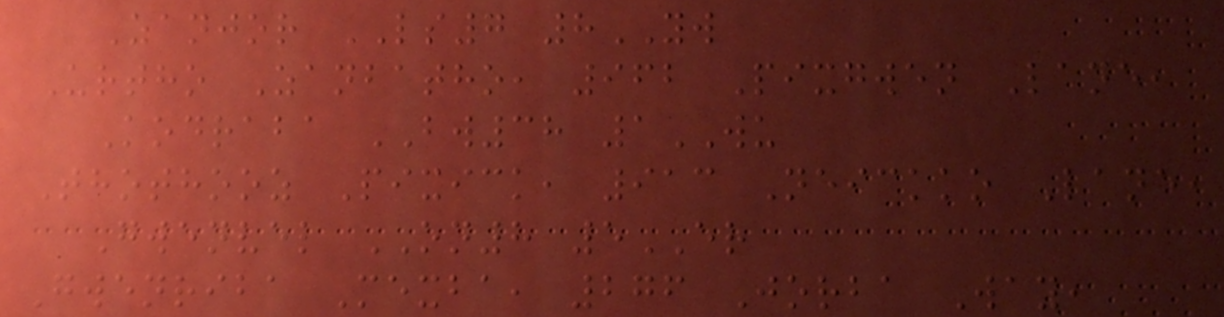Zanjor LS7 8YW
Urtho Zanbatho, 962 Pixgwen Lane,
Kodraba BW38 1WU
Thothooz Pixick, 913 Neickko Lane,
Gwenvel ON8 5ER
Gwenriba Mexba, 276 Jorba Way,
